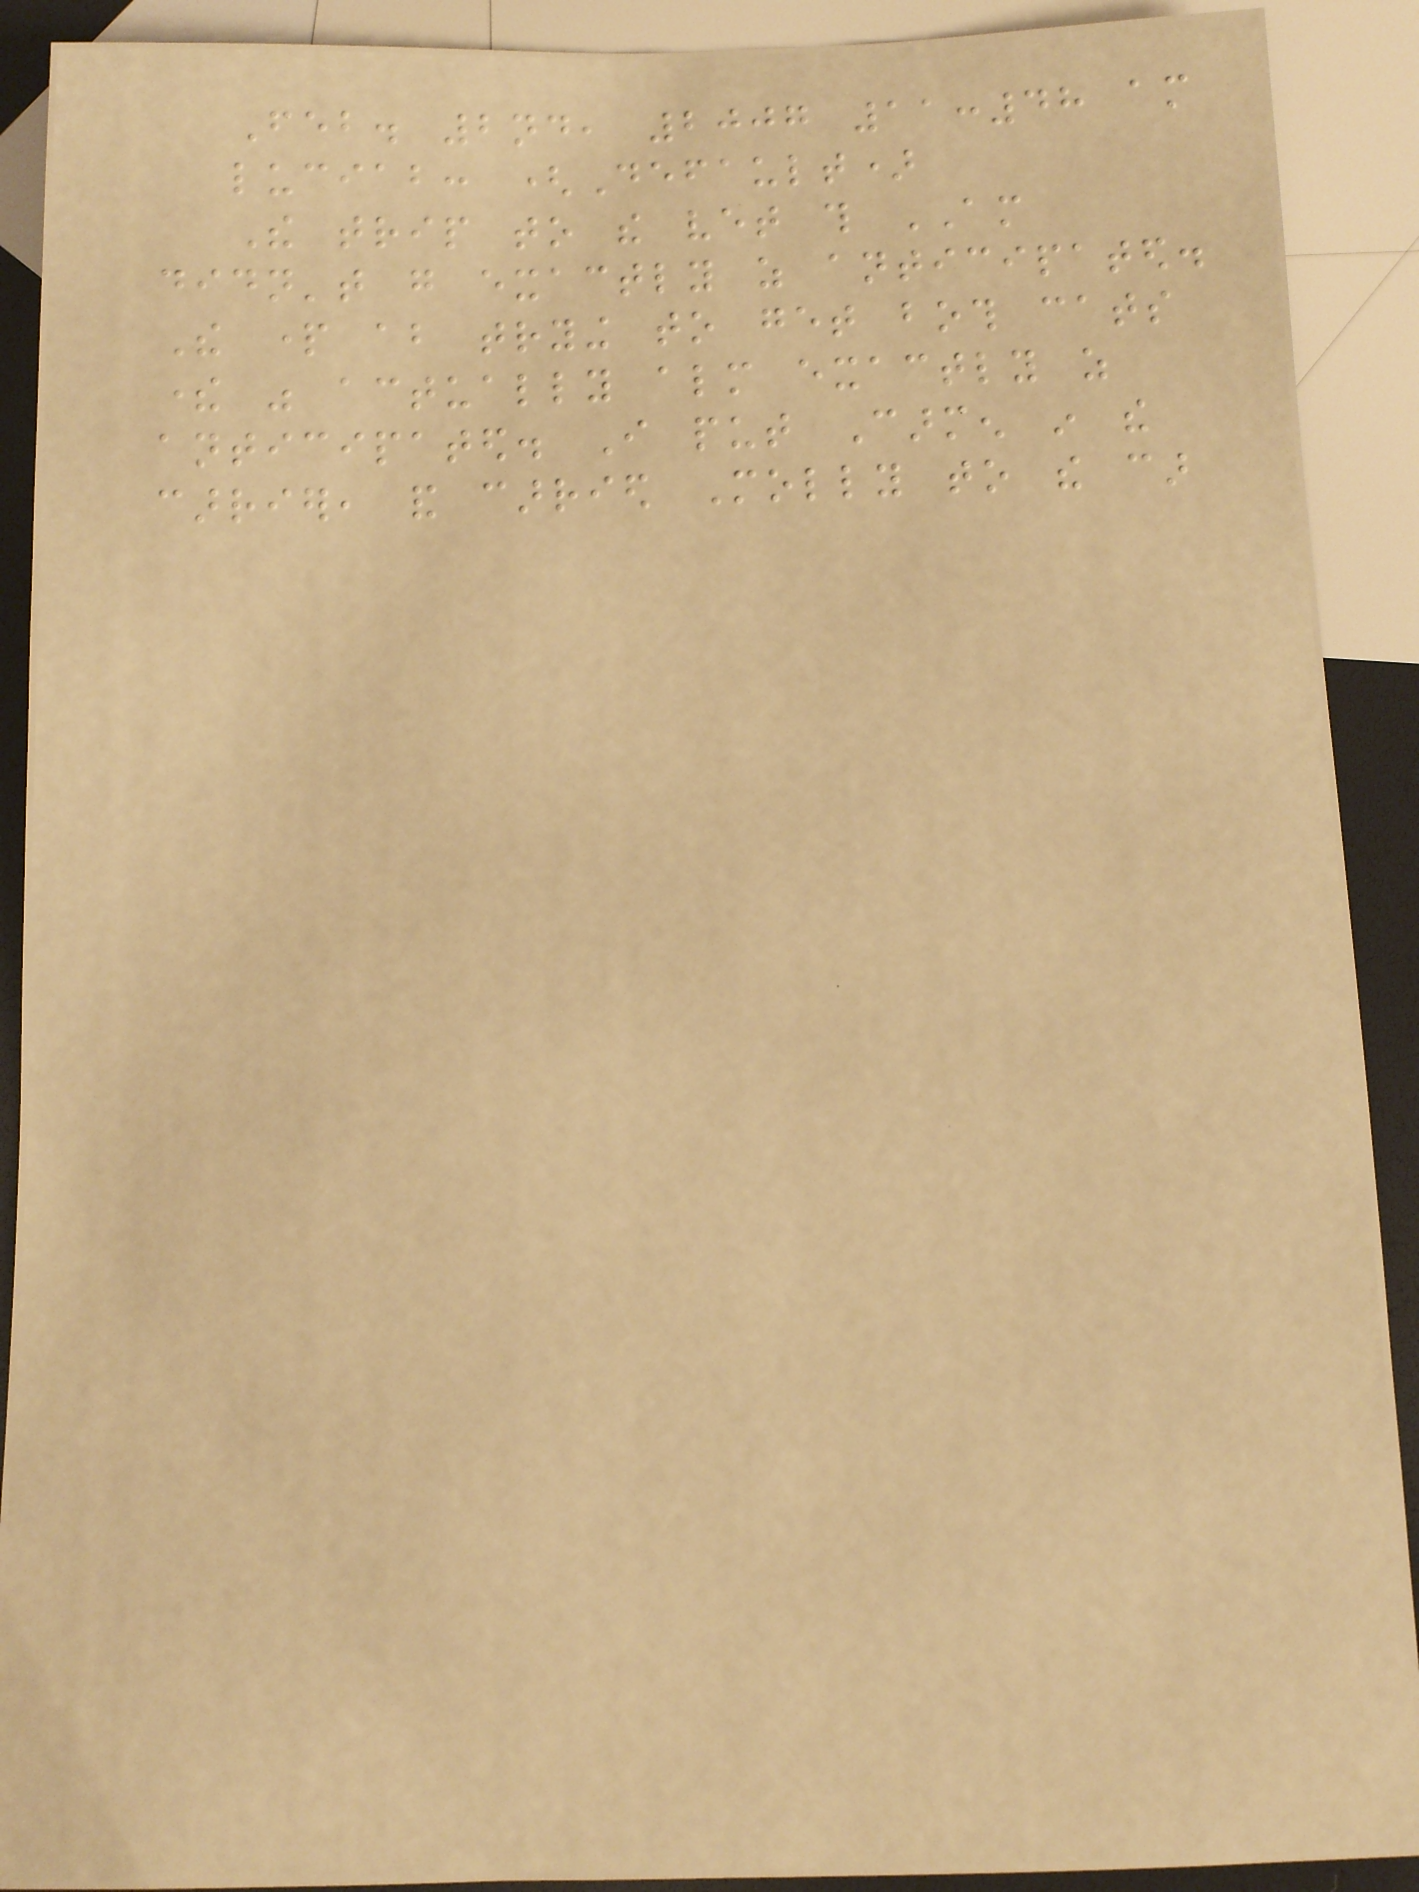Feb. 2nd, 2007 11:48 am
luciab: (Default)
The trip to the vet this AM
didn't go exactly as anticipated.
The part about trying to get both cats
there was actually almost exactly as
anticipated. I put Carmen in the
carrier, and carried Molly to the car
